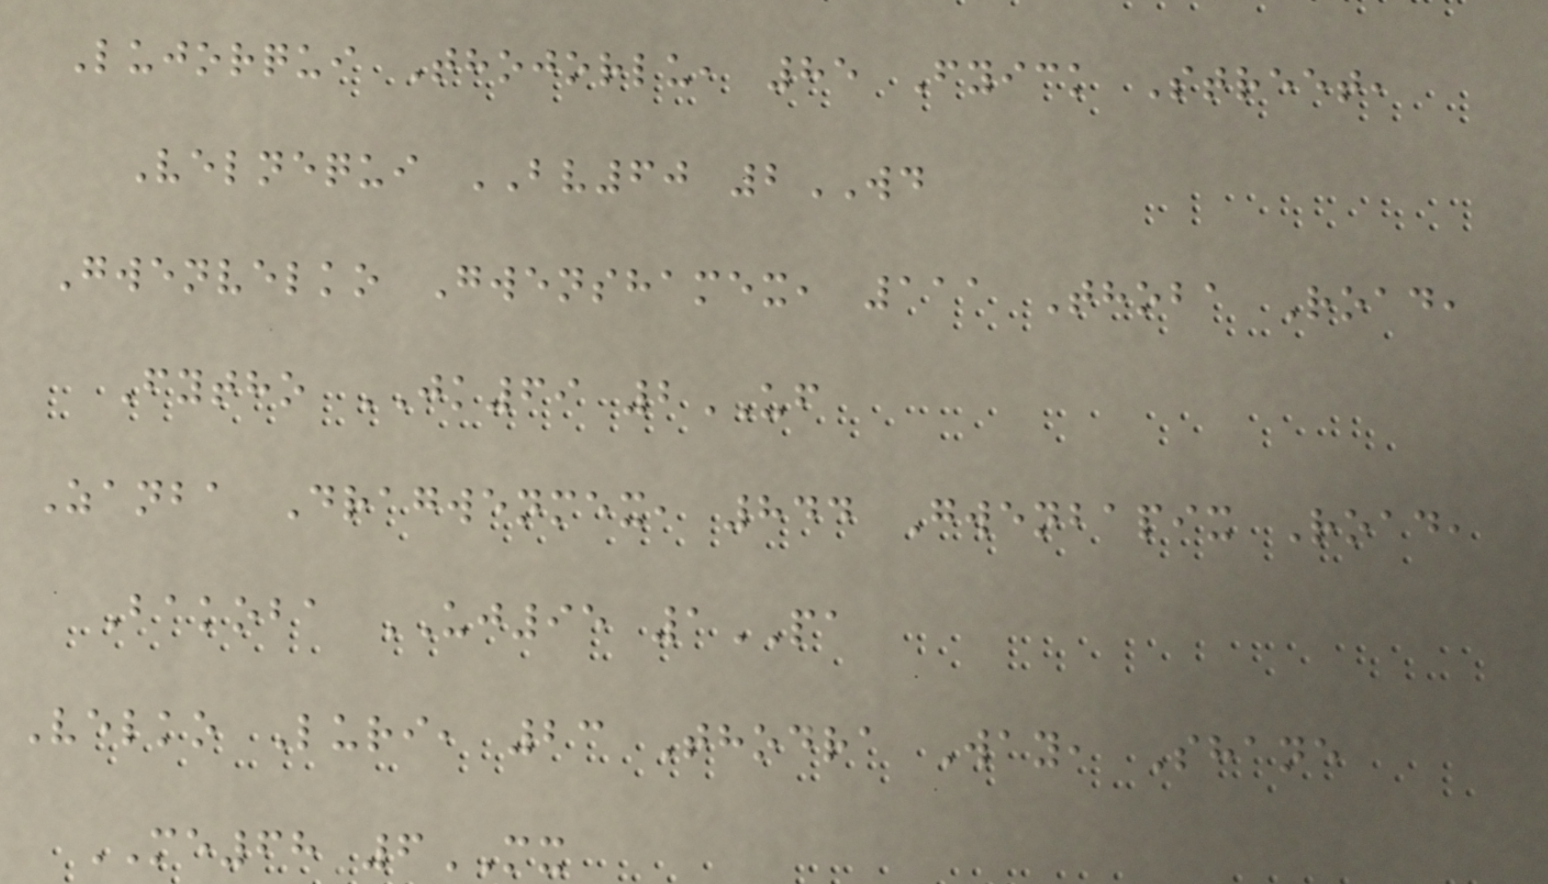Lujorqui Thojorlu, 85 Fyick Street,
Velnequi BV60 2WD
Gwenvelko Gwenshamex, 111 Thoba Road,
Fytho JK69 2UF
Zanba Dragwenmex, 844 Gwenbapix Road,
Bakoba UJ95 1PA
Velko Luri, 23 Thodra Way, Shane
ME68 6MX
